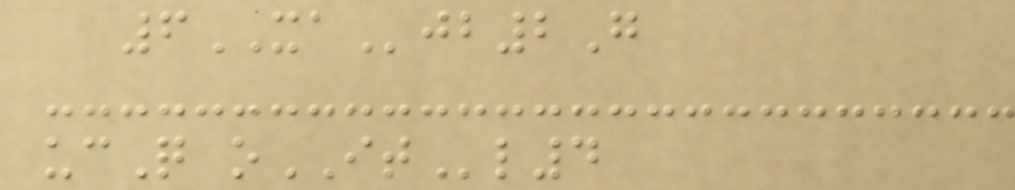6XAjb2G
ucQ oITl4
